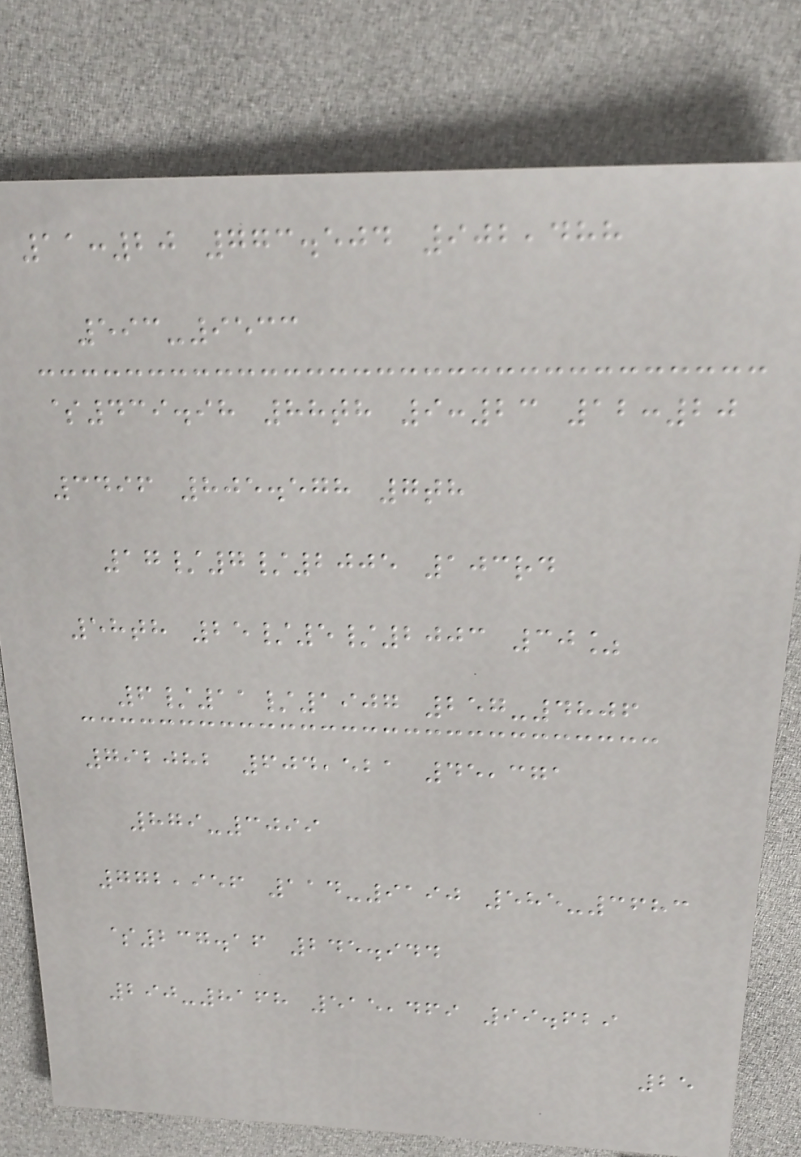11:20 773.504 902,488
593-9533
$439.98 88th 9:23 12:20
3496 805.578 7th
17/7/2005 103rd
58th 25/5/2003 30%
6/11/1907 257-4806
792082 604,521 45,371
879-3099
772,956 114-9190 585-3683
$237.16 245.944
290-8168 515,469 99.629
25
